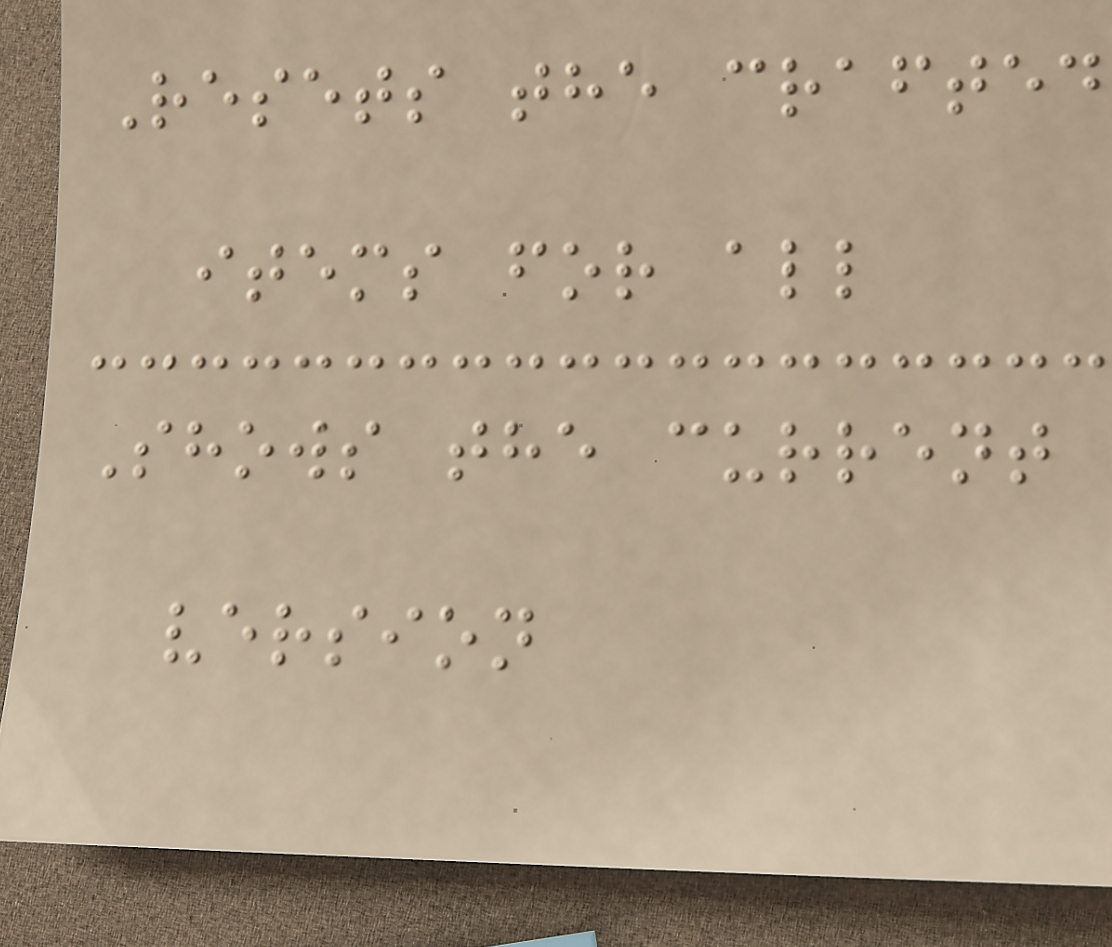Resets the crafted
items for all
Shows the current
version
